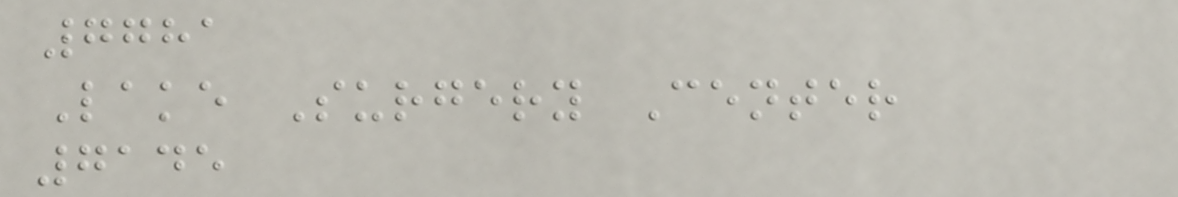7781
Lake Surgery Center
7145
